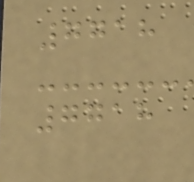7718
7718
